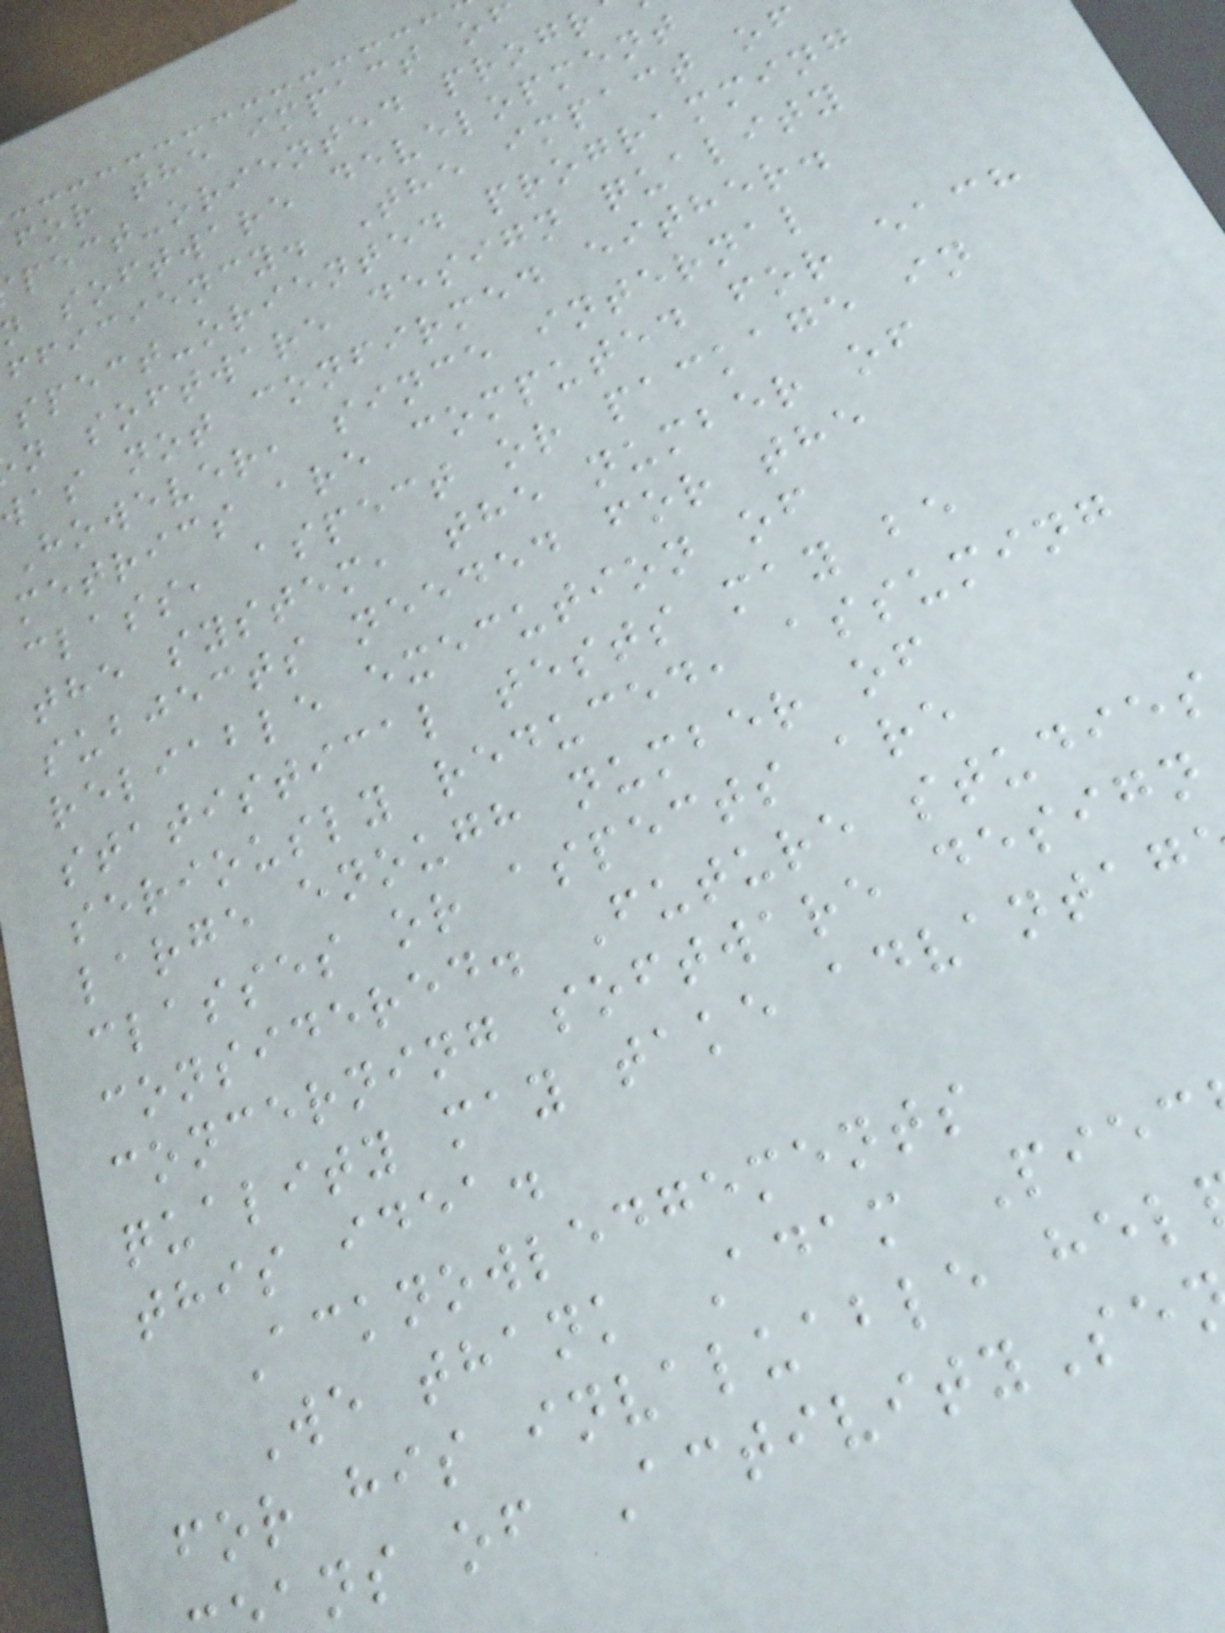for the impact o
pect-oriented progr
software development
fficiency. The impact of
spect-oriented programming
n software design quality
as not confirmed either.
However, since internal
metrics are computed for each
class, aspect or package in
the system, the number of
subjects needed for the
reliable execution of
statistical tests may be
seriously reduced, assuming
large enough number of
classes or aspects are
considered. Future studies
concerning software design
quality may take advantag
this idea.
Acknowledgements
We thank Adam Piec
for his invaluable hel
ns of ActivitySe
